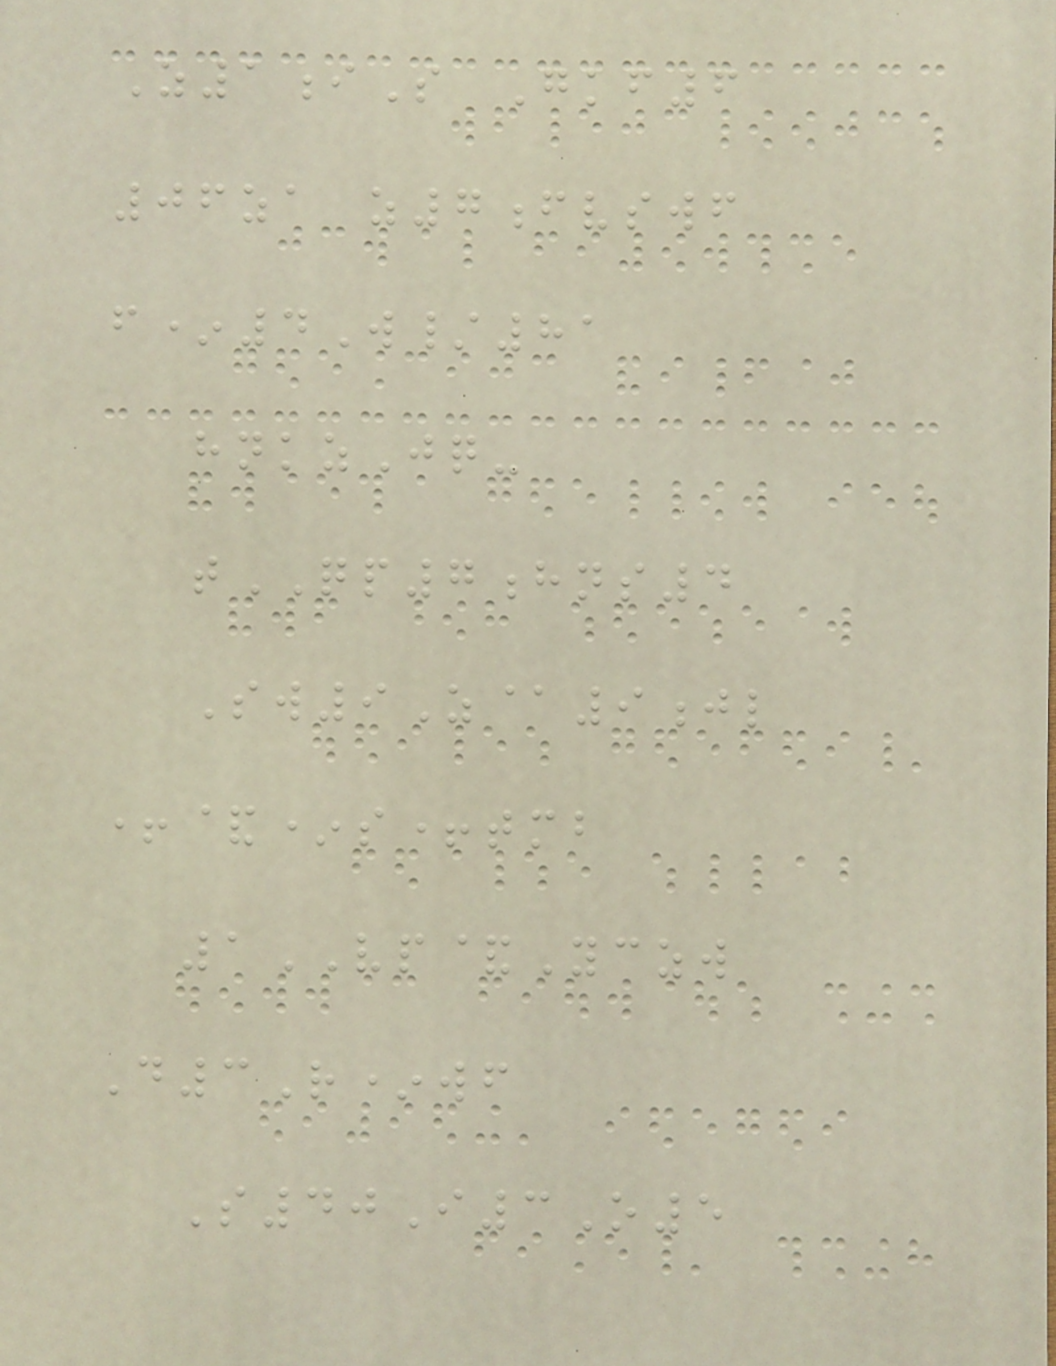Z1iS Gkf6
06za z7fvswf
f*4W/81
hnkzJq-
tQP7hns4
Sw9Z@9jl
+&*s+tmb
1VP&Yczw
D3R*wf
S40I3O5
